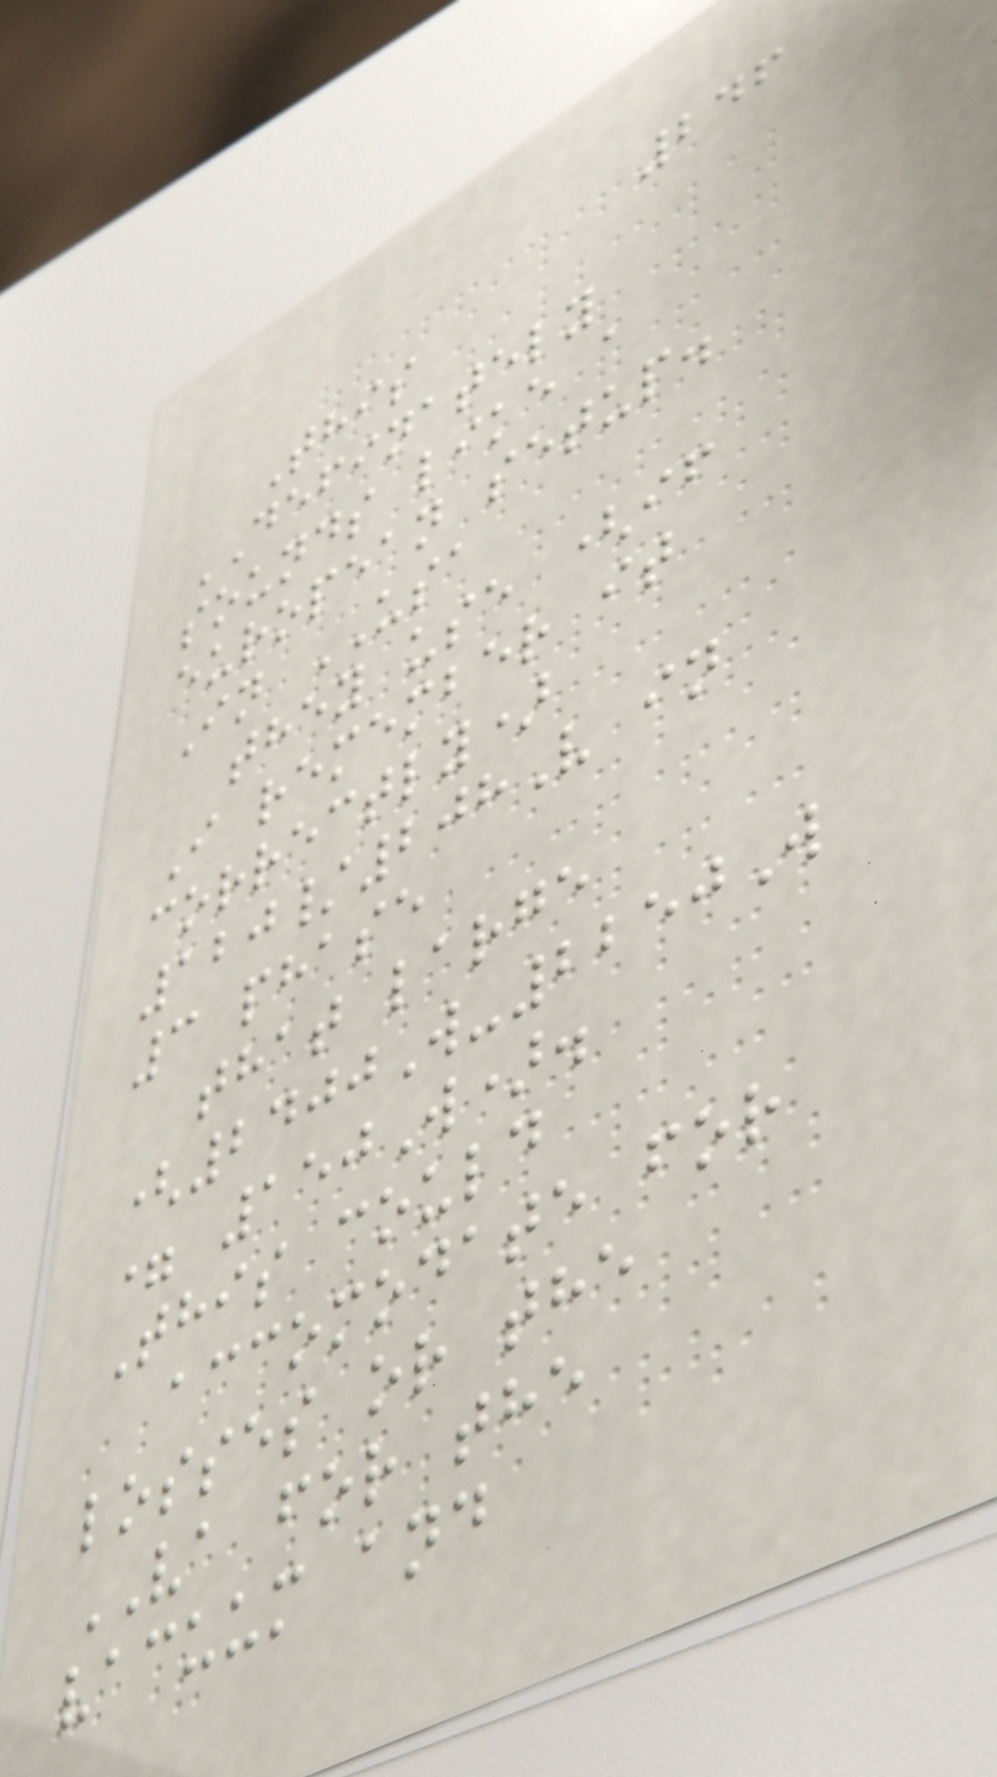246
This
DEFINATELY
sounds like a
european setup.
In USA
they use (if
I remember it
correctly)
120/208V in
3 phase
that large
(2400W-2250W
= 150W).
This could
accomodate for
losses or the
VA for the
vacuum and
